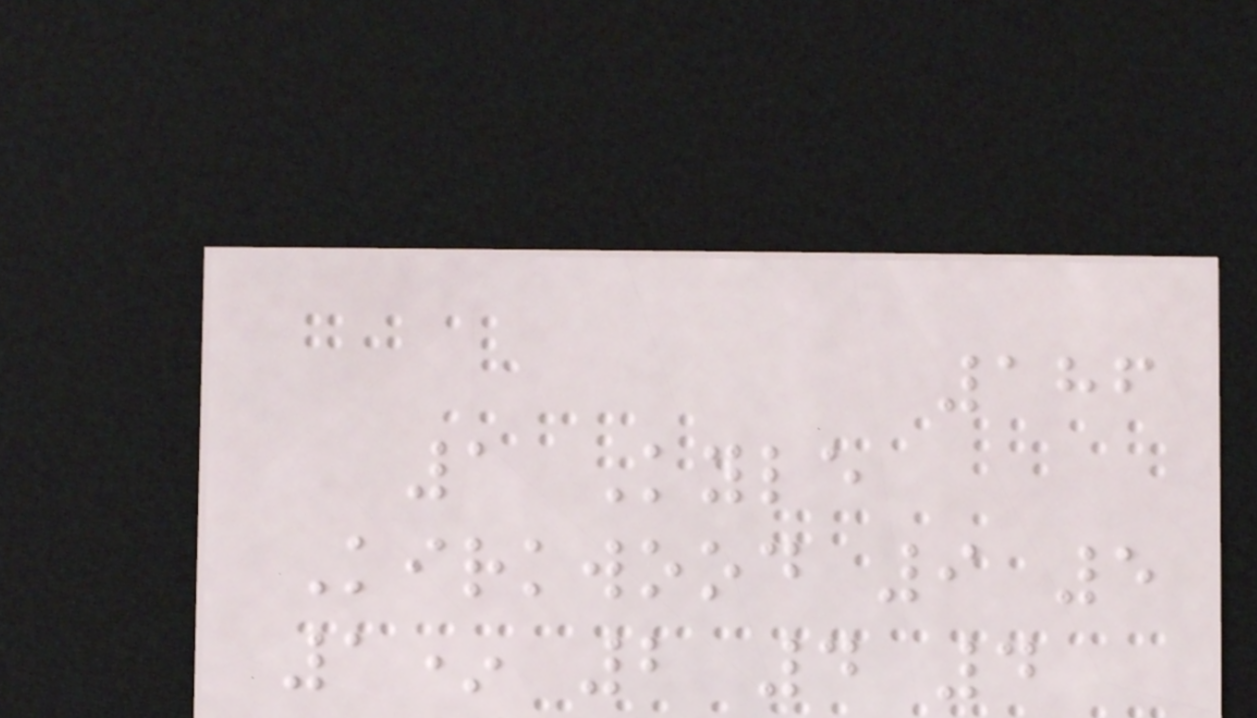186
1 Kyle
Kirkwood 9 5
1* 2 4 4
